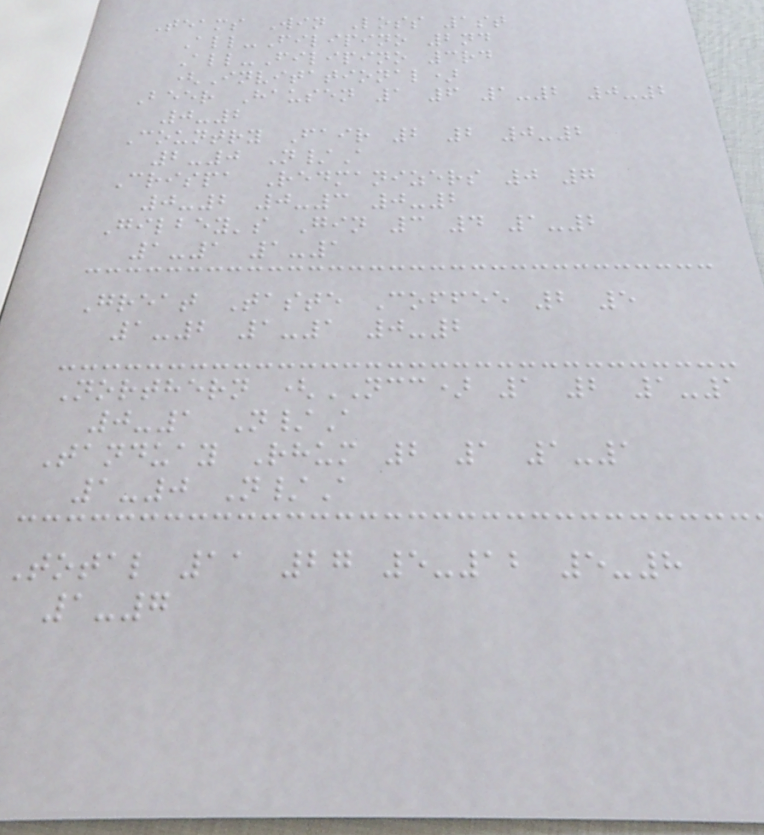Teams Win Loss 1st
All-Filipino 2nd
All-Filipino 3rd
(Invitational)
Beer Hausen 1 6 1-2 0-2
0-2
Country Fair 2 2 0-2
2-0 N/A
Crispa Redmanizers 0 7
0-2 0-3 0-2
Gilbey's Gin 3 4 1-2
1-1 1-1
Great Taste Coffee 2 5
1-2 1-1 0-2
Northern (NCC) 1 2 1-1
0-1 N/A
Tanduay Rhum 2 1 1-1
1-0 N/A
Total 11 27 5-12 5-8
1-7
